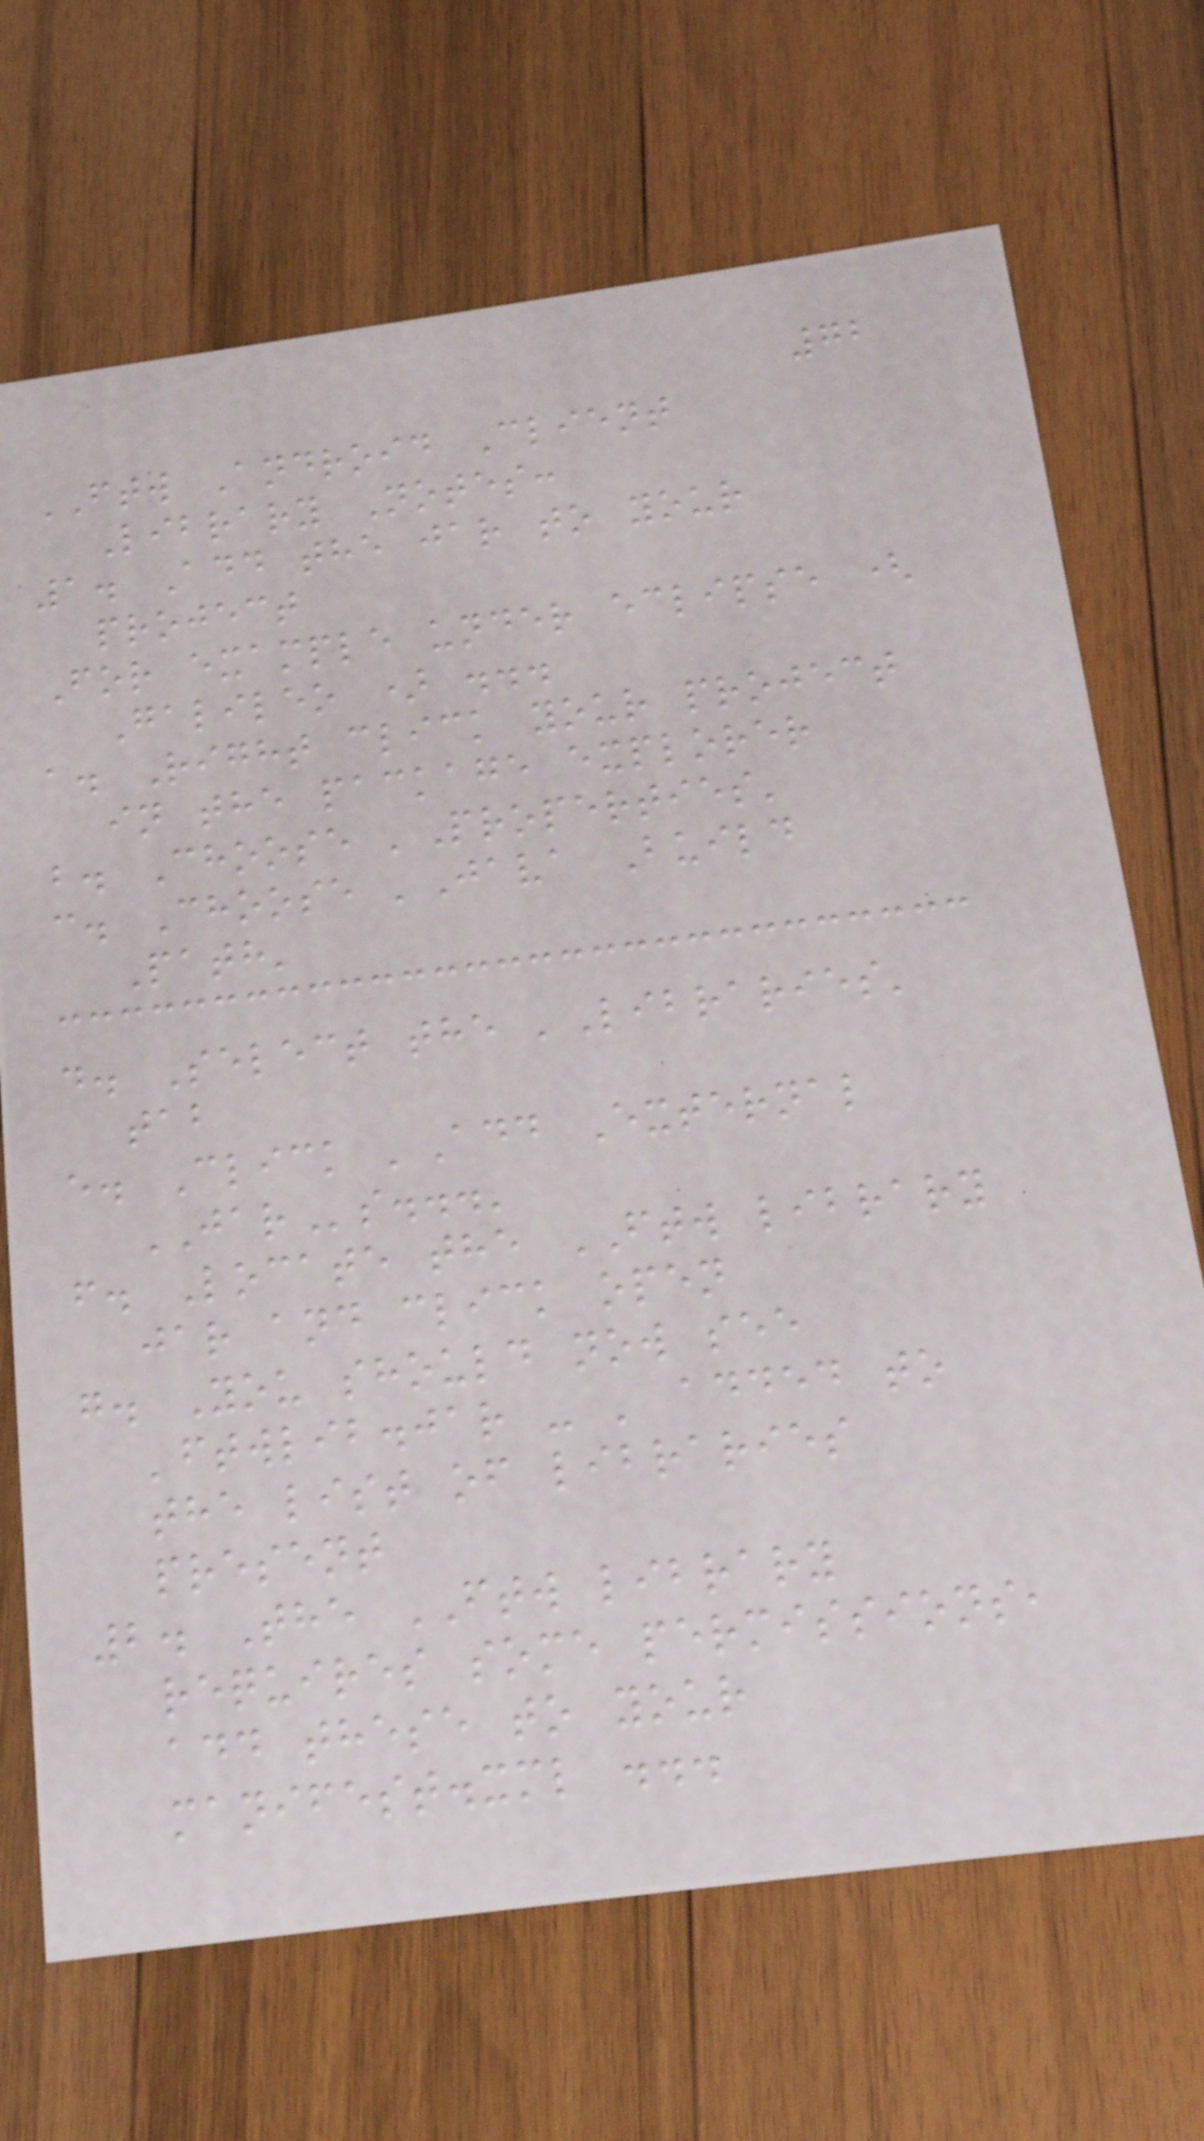72
FTW Android Client
Library Notes:
1. Add the jar to your
project
For example under eclipse (
Galileo ) ...
a. Right click your project
in the package explorer
b. Choose 'Properties'
c. Choose 'Java Build
Path'
d. Select the 'Libraries'
tab
e. Click 'Add External
JARs...'
f. Locate the FTW library
jar and click open
g. You should now see
'ftwlib.jar - ' added to
the list of libraries
present
2. The FTW library
requires some permissions,
add these to your
manifest.xml ...
